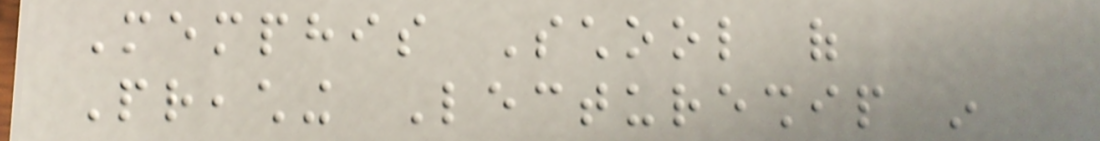Memphis School of
Preaching Lectureship in
